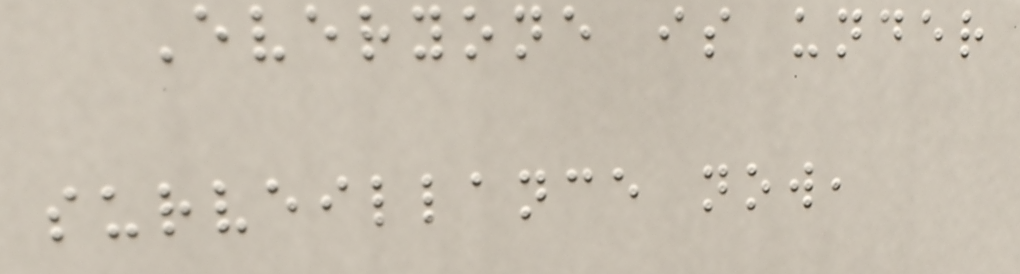Everyone is under
surveillance now,
